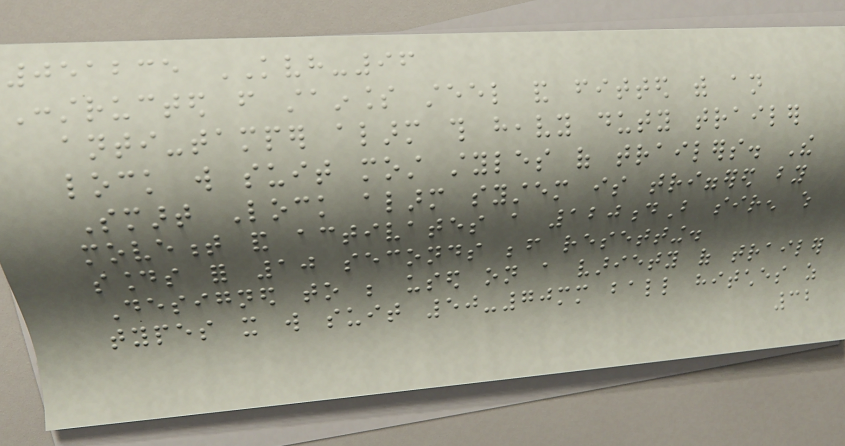051235 KVH-96
Constructed from stainless steel and fitted with an
anti-tamper alarm this heavy duty trailer
lock will suit most styles of trailers. The
Smart Lock alarm system is triggered by
movement and activates a 120dB siren which
sounds for 10 seconds before resetting.
Designed to be used on a variety of trailer
types it will suit 50-70mm ball hitches as
32
